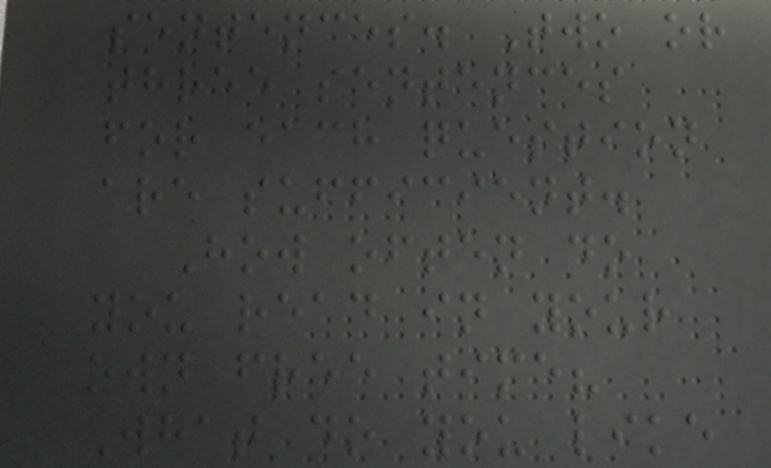sentences. Two or
three sentences
for each question
are sufficient.
How often do
you read in your
own free time?
What do you like
